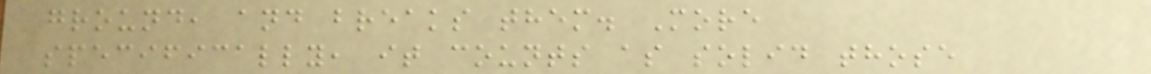ground, and breaks them. More
specifically, it counts as solid those
